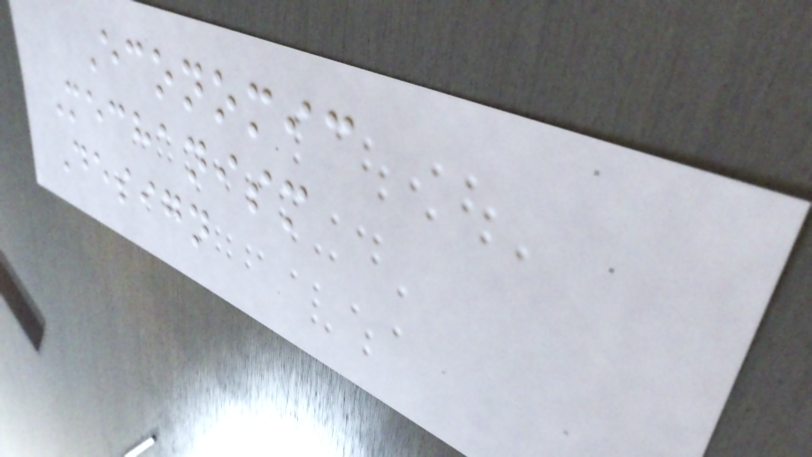Economic
Mechanism
Design
